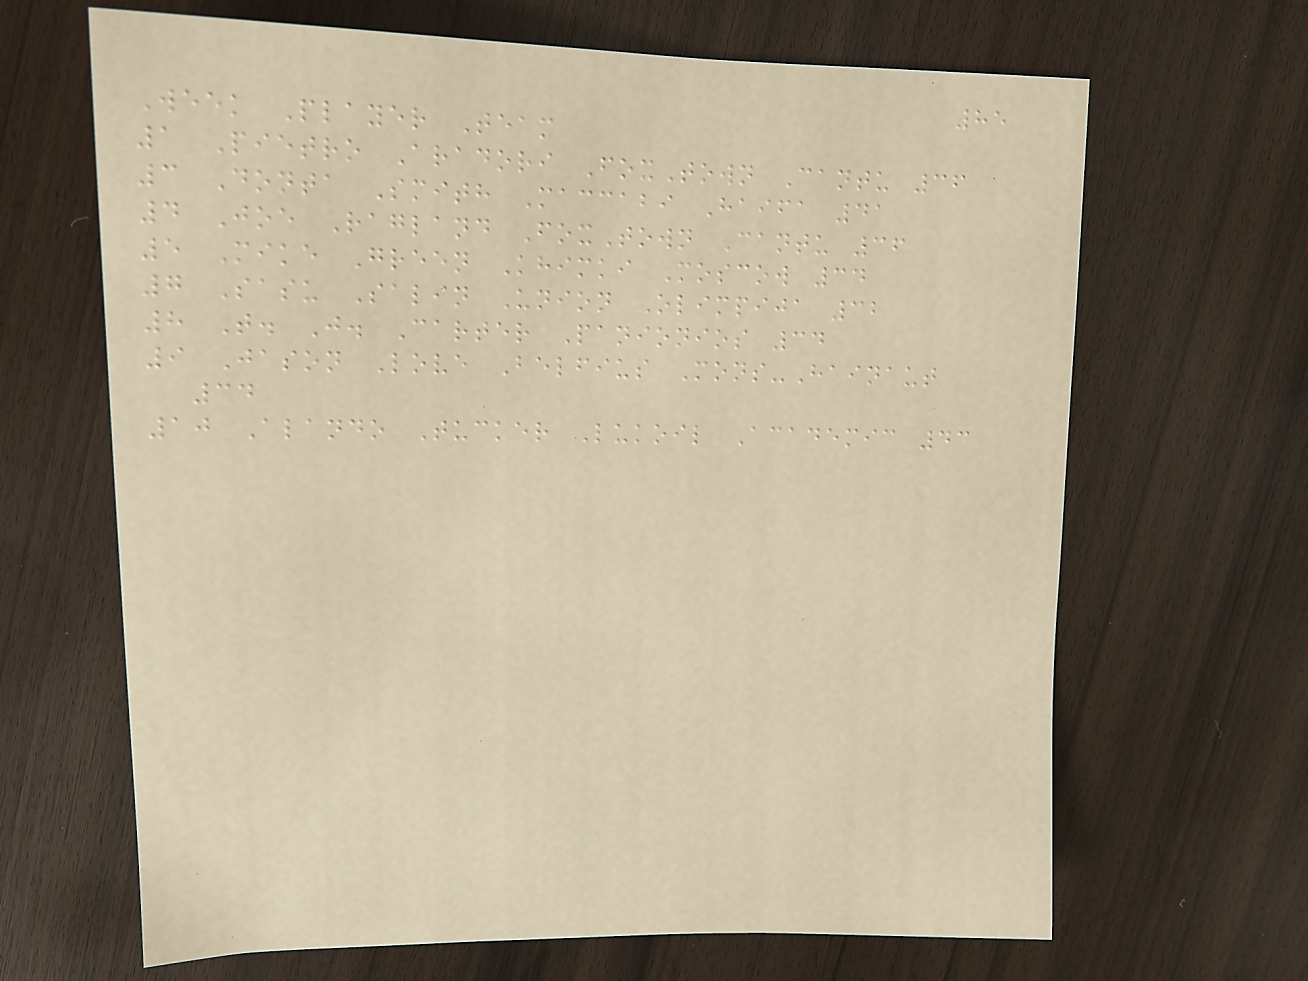85
Week Player Team
1 Pietro Aradori FoxTown Cantu 36
3 Donta Smith Maccabi Haifa 41
4 Joe Ragland FoxTown Cantu 36
5 Mike Green Khimki Moscow 34
7 Sasu Salin Union Olimpija 32
8 T. J. Carter Panionios 34
9 Jason Love Belfius Mons-Hainaut
34
10 Alando Tucker Lukoil Academic 43
